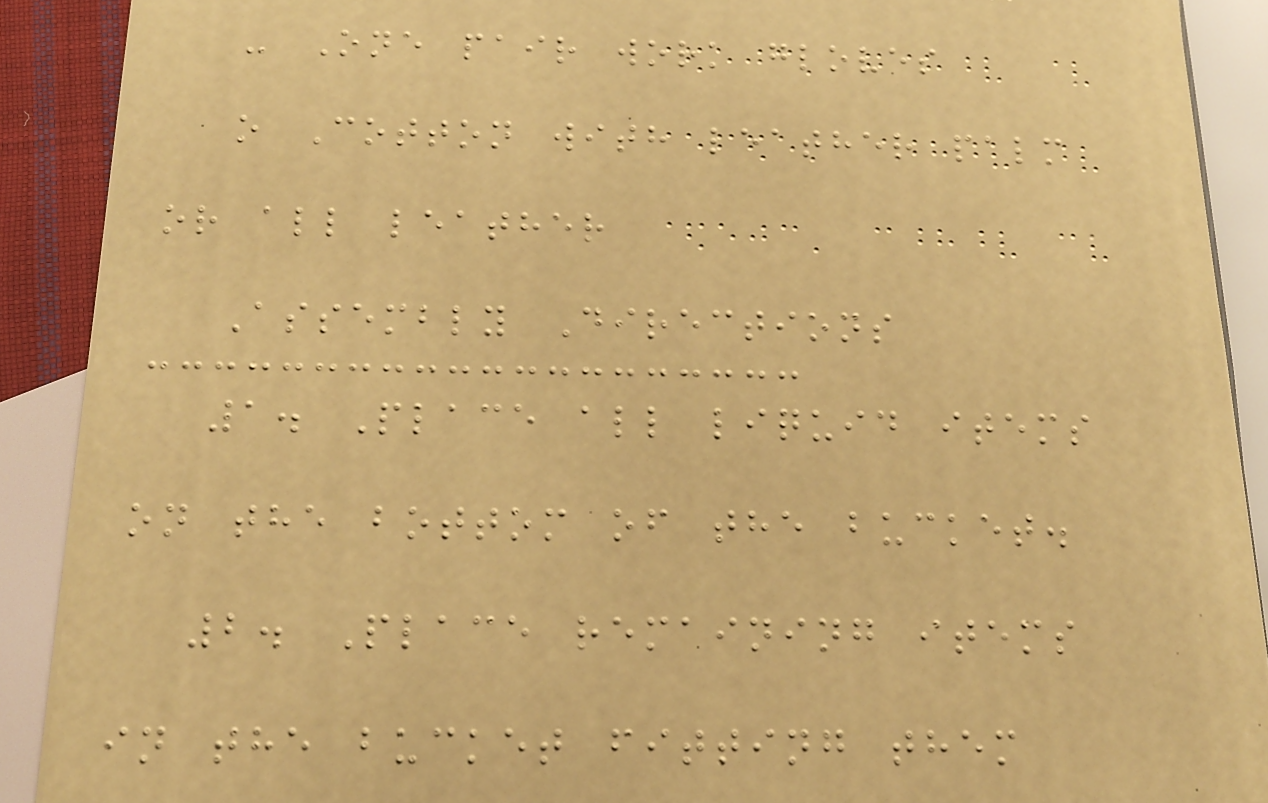- One pair work gloves
o Cotton with leather palm
or all leather
Assembly Directions
1. Place all liquid items
on the bottom of the bucket.
2. Place remaining items
in the bucket fitting them
